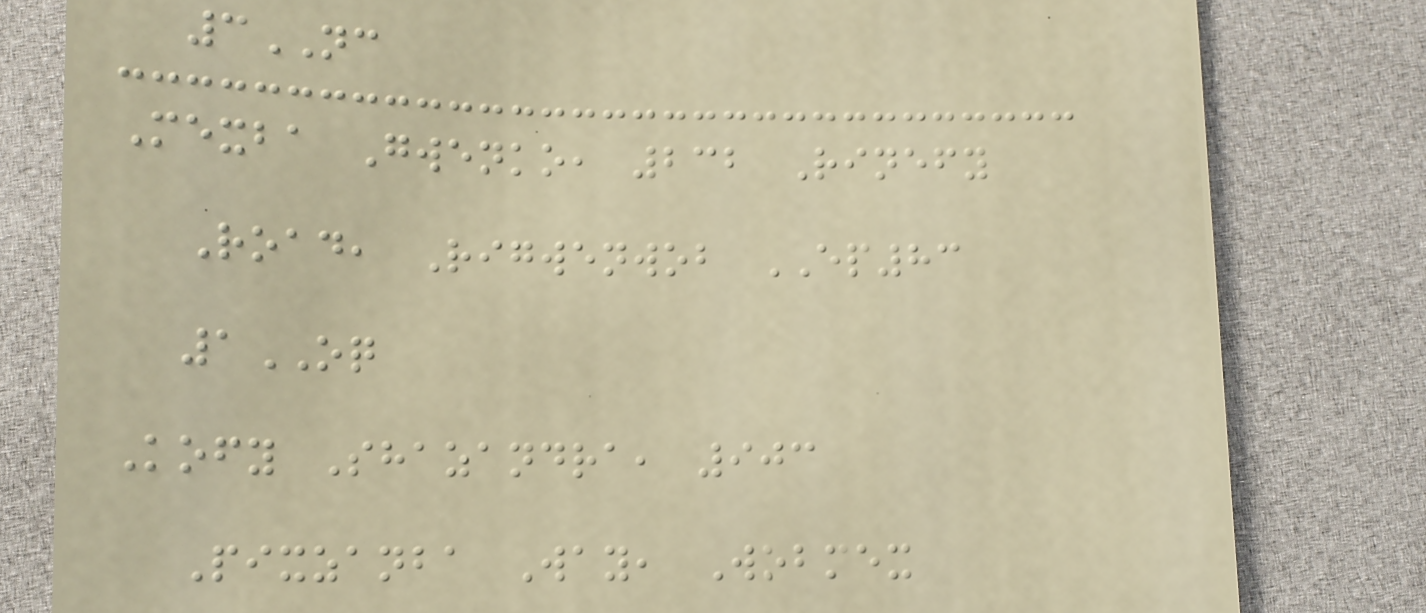3NC
Mexba Gwenko, 232 Rinefy
Road, Rigwenwob EP83
1OQ
Kofy Shazandra, 903
Pixzanba Way, Wobmex
